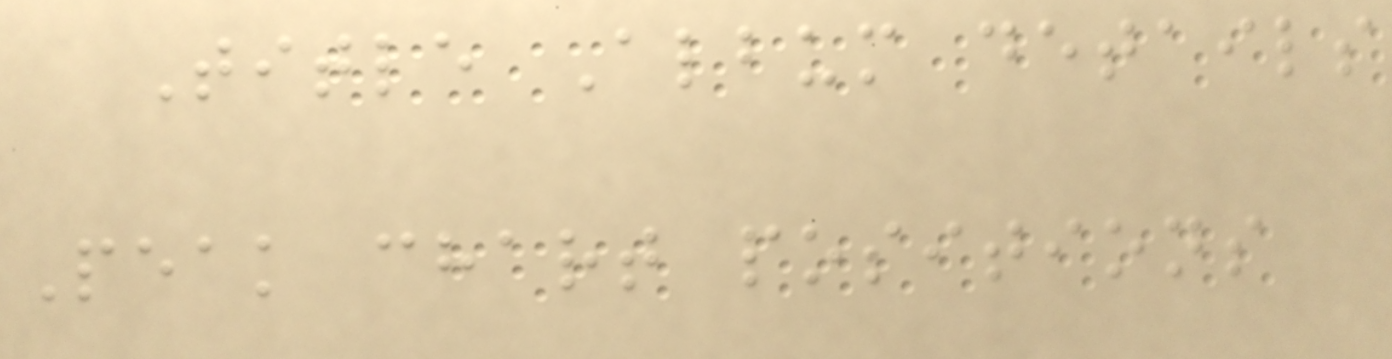Title Album details
Peak chart positions
